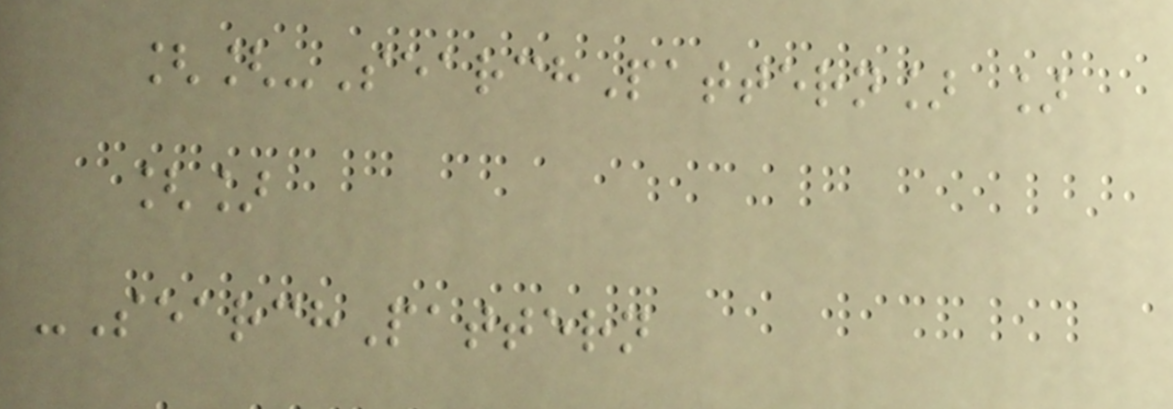[[-SearchPattern] ]
[]
-SearchPattern
